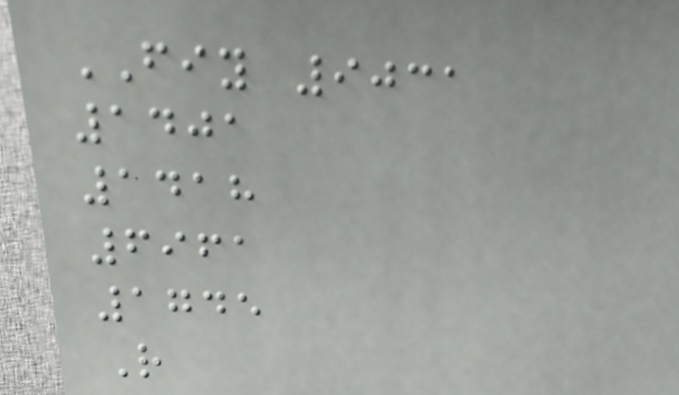FIY 9031
1401
1418
6961
1745
R
